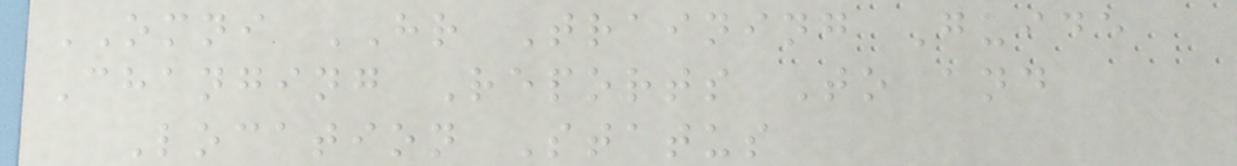OMNI HR Training Guide
Changing Reports To and
Location Status
